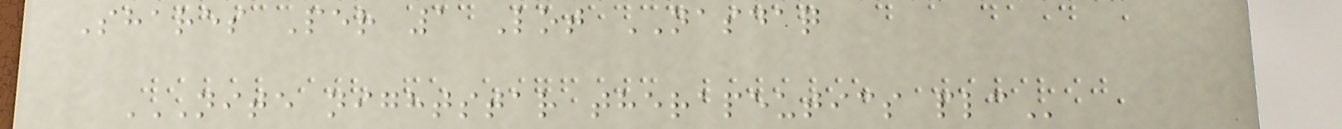Shares Per 1 Lot NASDAQ
NITE NIGHTSTAR THERAPEUTICS PLC
